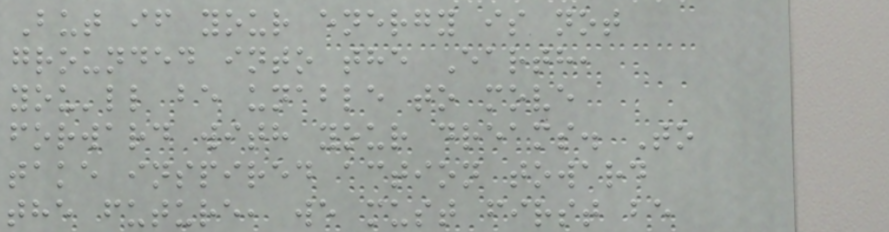But if your energy is not
grounded into the Earth,
you'll be unable to move
forward with your dreams. To
take inspired action toward
the future, we must first be
